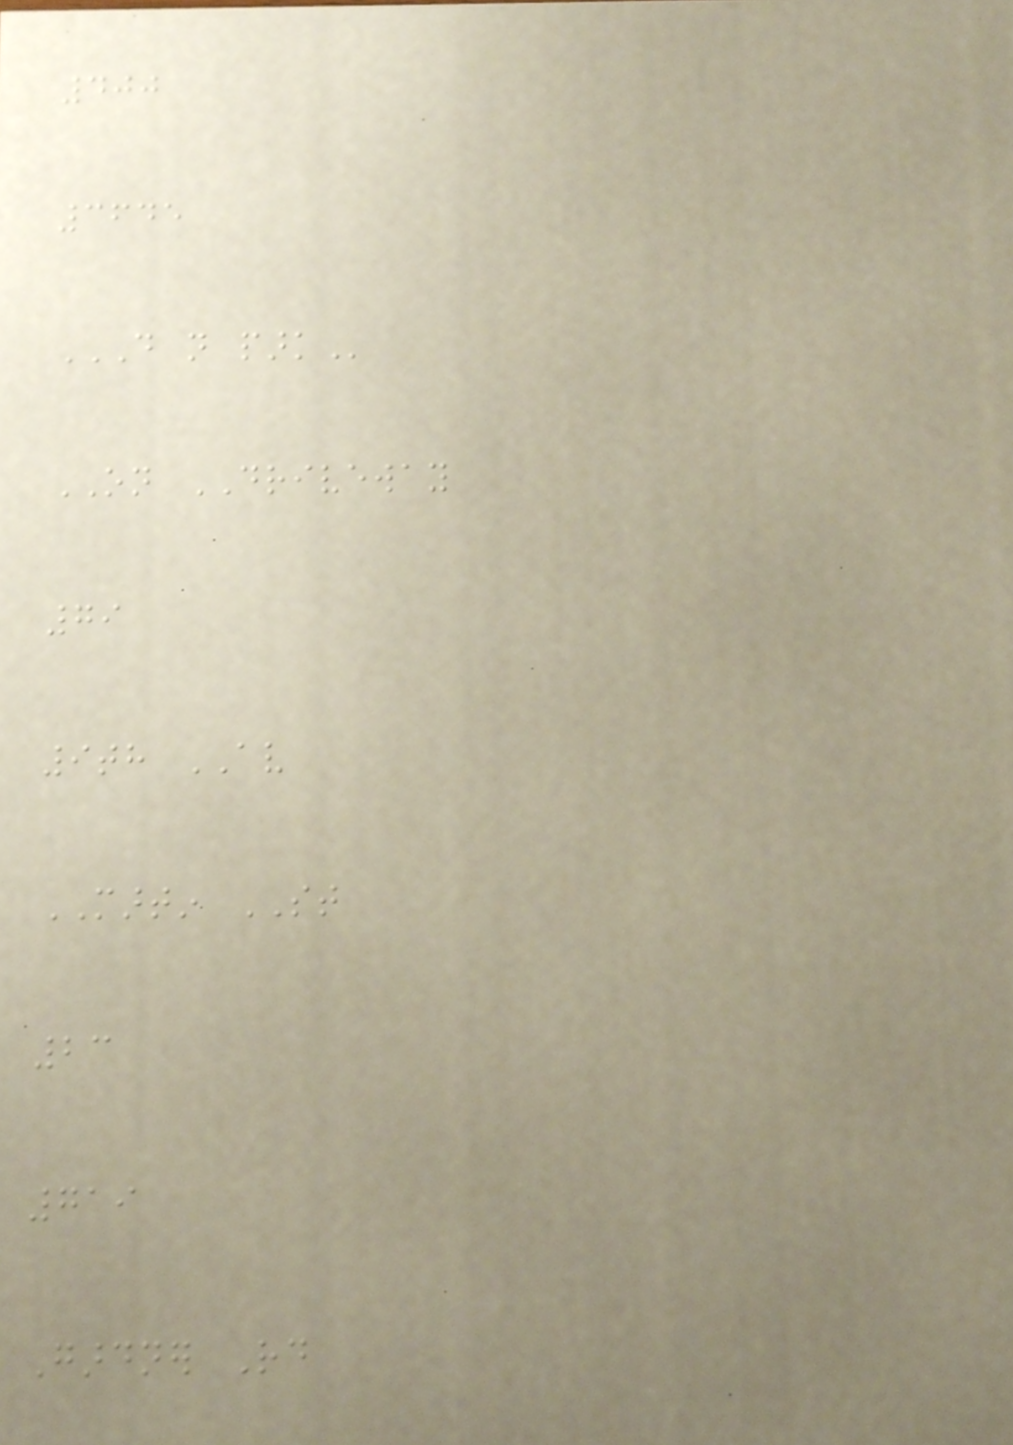400
3645
DO NOT PARK
ON DRIVEWAY
79
9th AV
MARTIN ST
23
719
Gardner Rd
